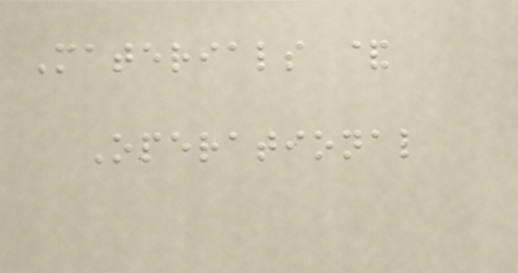Materials &
Operational
